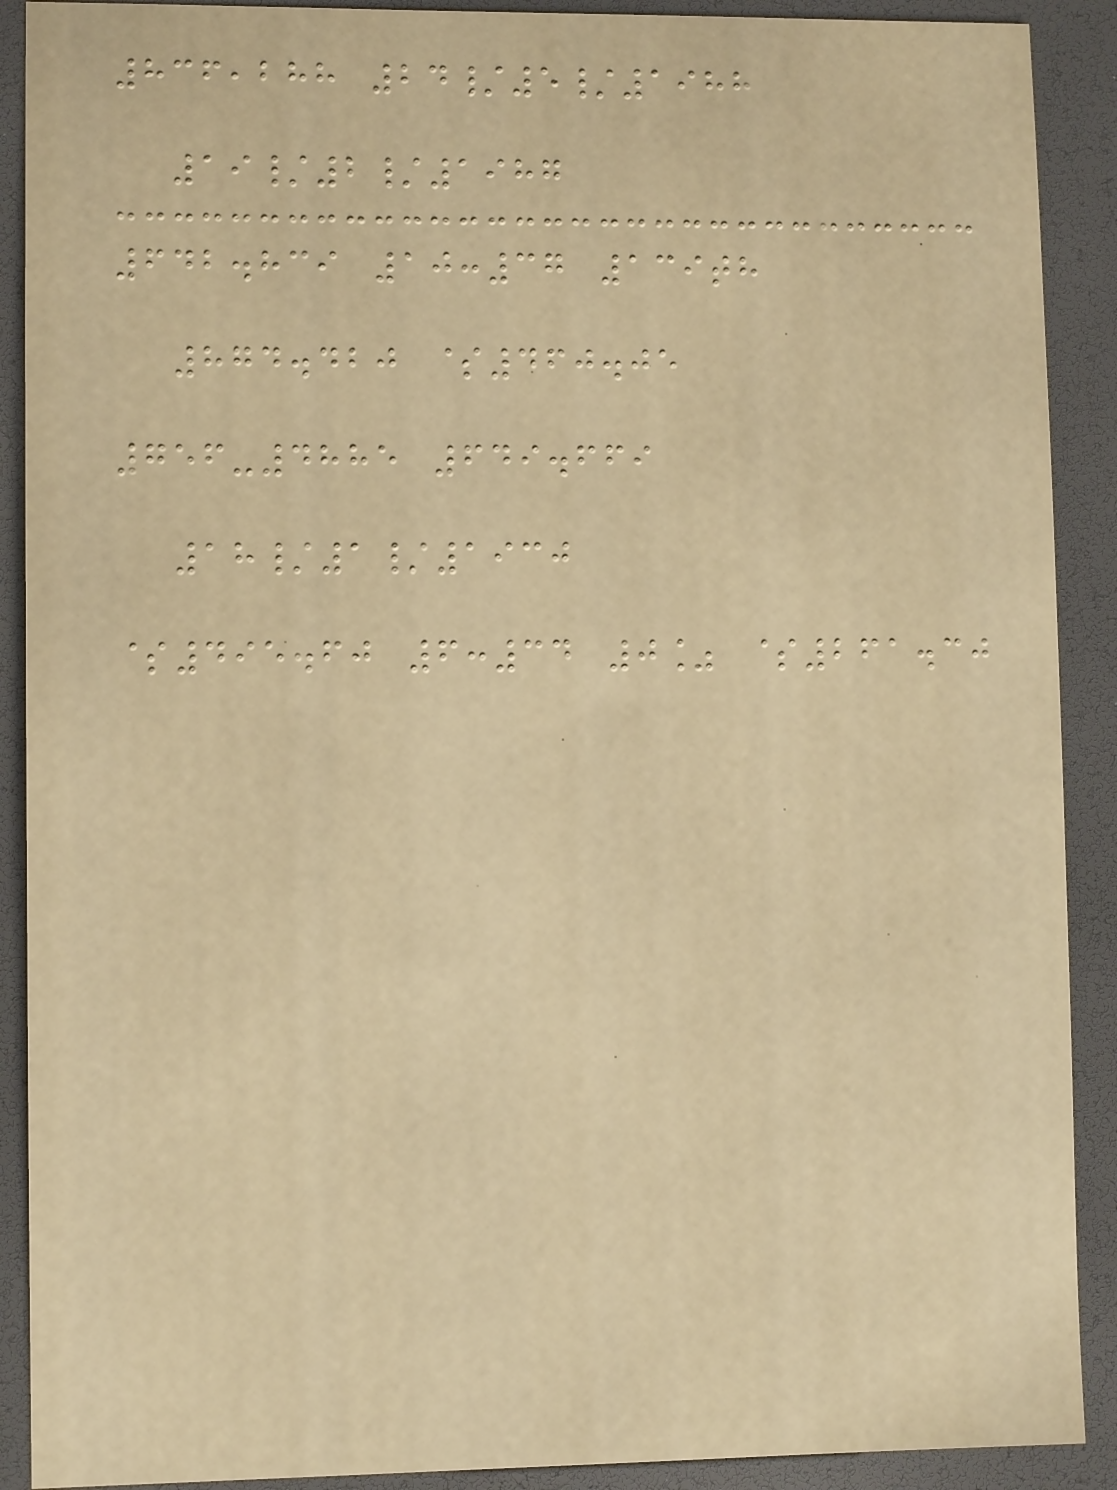836,288 24/5/1988
19/2/1987
642.839 10:37 139th
874.420 $460.05
756-4885 649.669
18/1/1930
$495.60 6:34 0% $261.30
